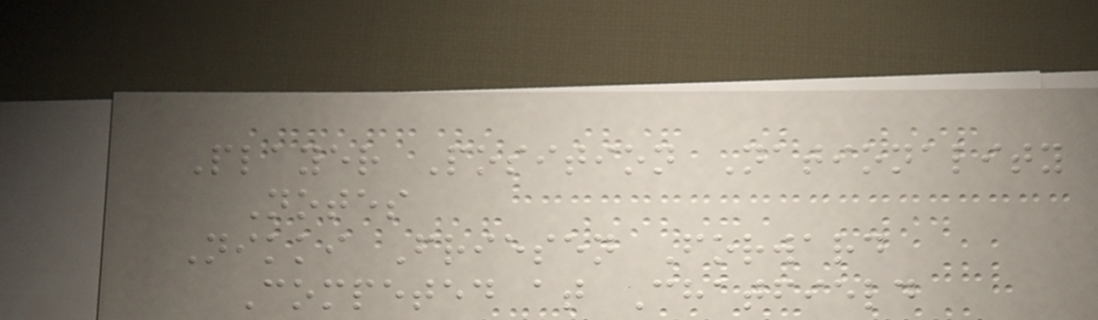Player Position Nationality
Notes
Nikki Friesen Forward
Competed at Chatfield
